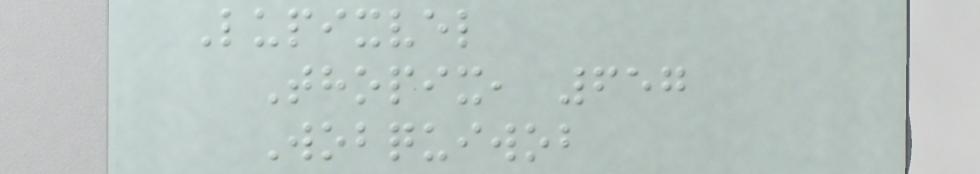Lupixvel
Thopix, 657
Wobquiwob
